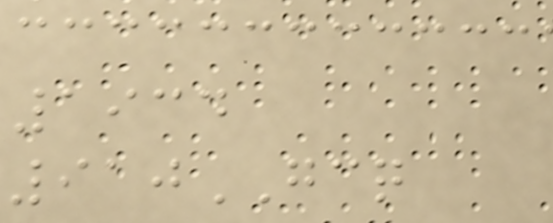1934
910GCQ
